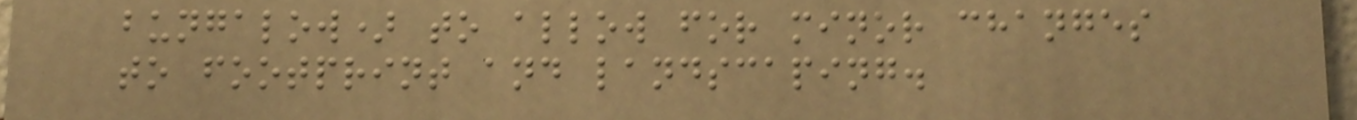bungalow) to allow for minor changes
to footprint and landscaping.
